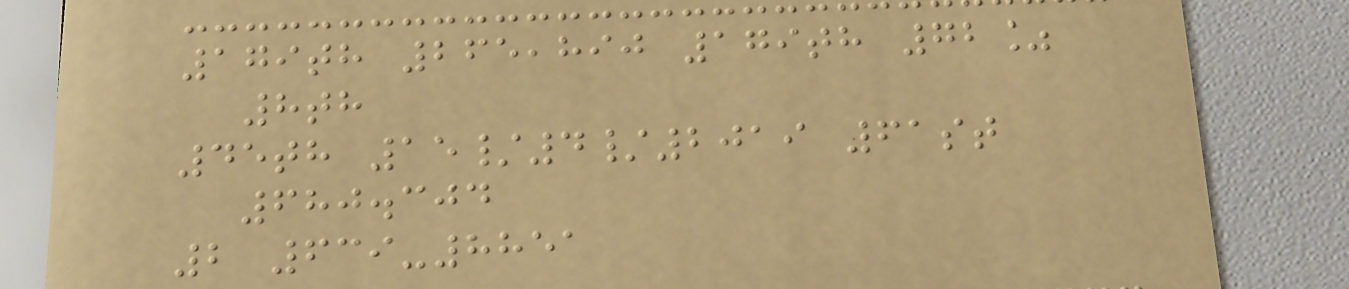179th 265,890 179th 72%
8th
45th 15/4/2019 61st
680.304
2 639-8851
